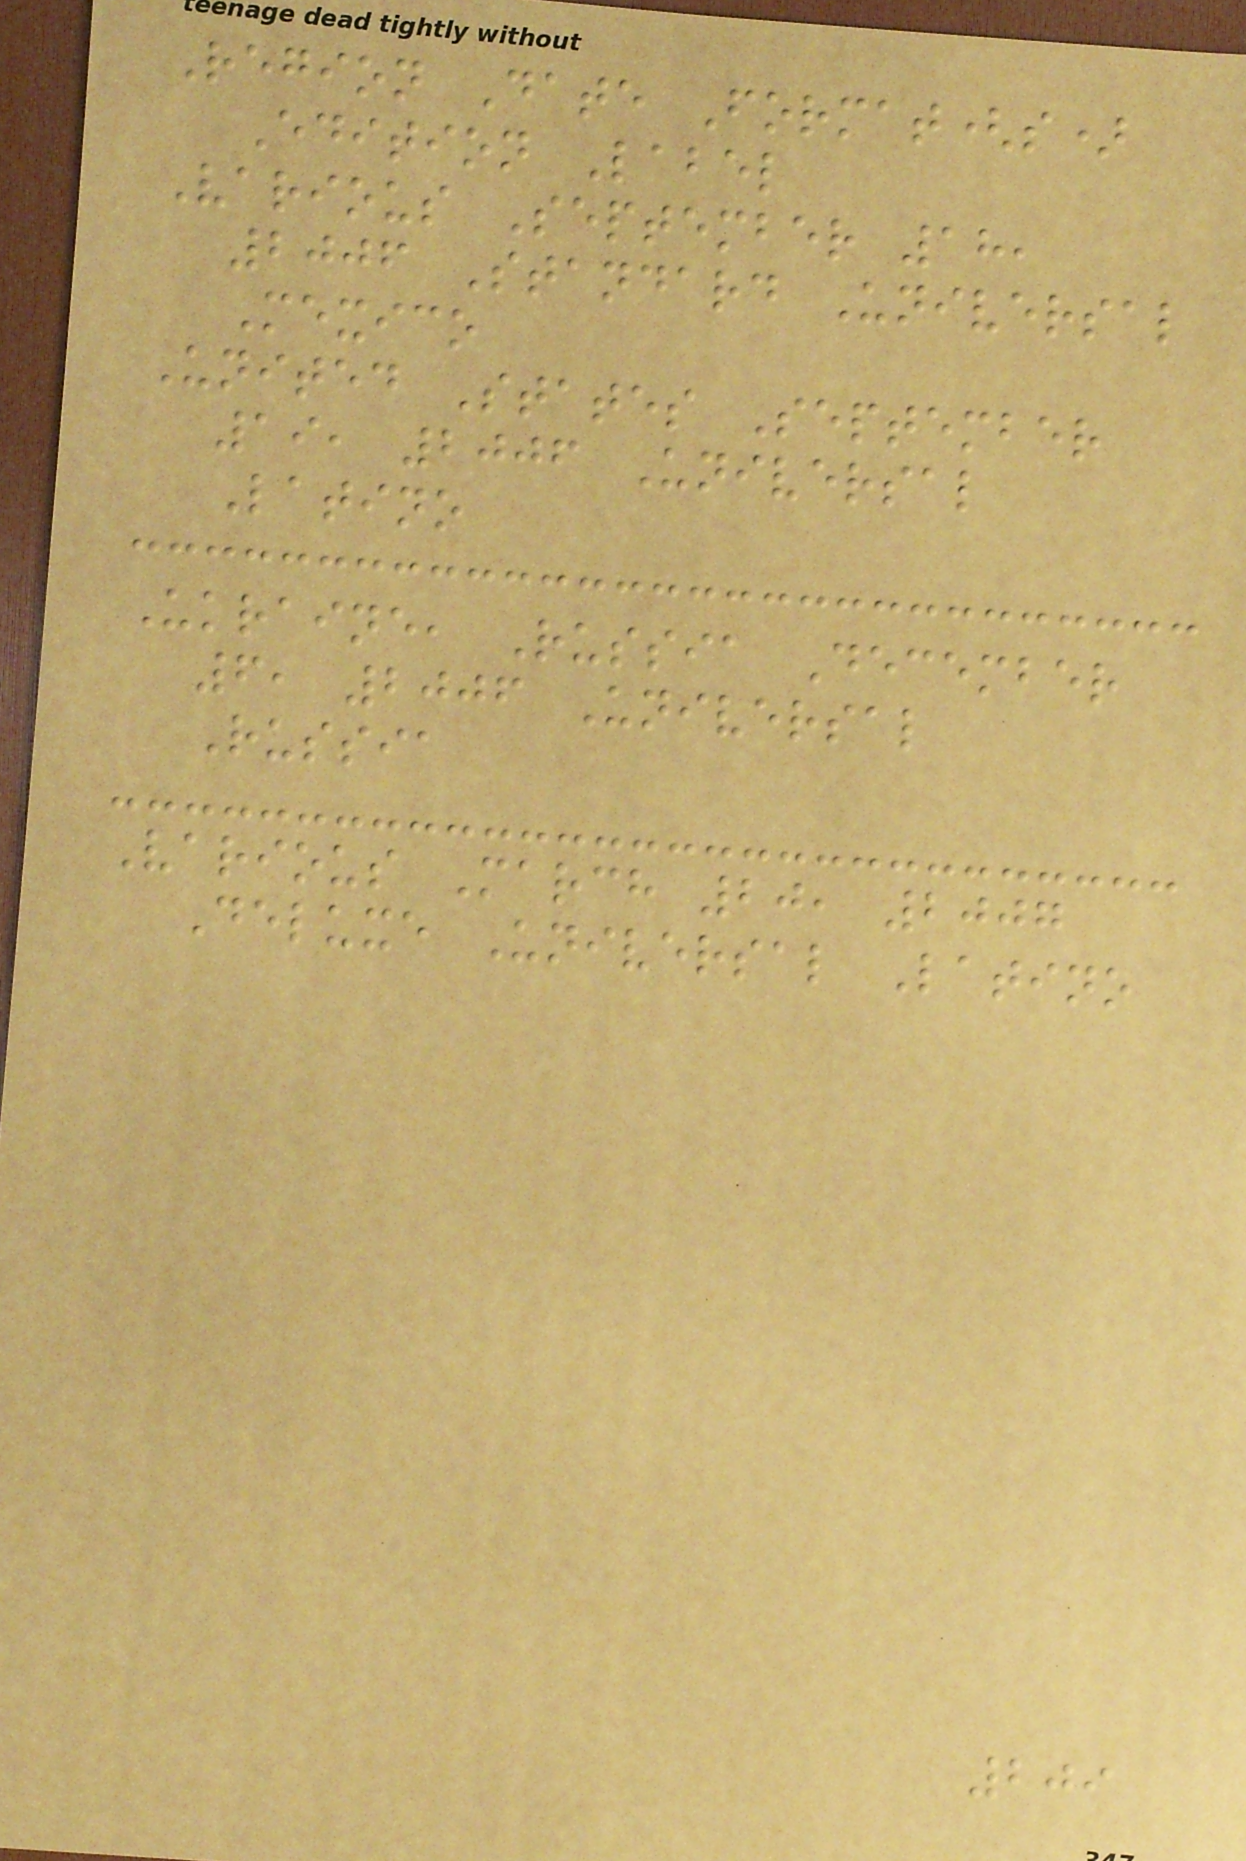Region Date Format(s)
Edition Label
Various September 18,
2006 Standard Universal
Mexico
United States September
19, 2006 Universal
Latino
Ukraine, Russia December
6, 2006 Universal
Russia
Various March 20, 2007
Deluxe Universal Latino
209
